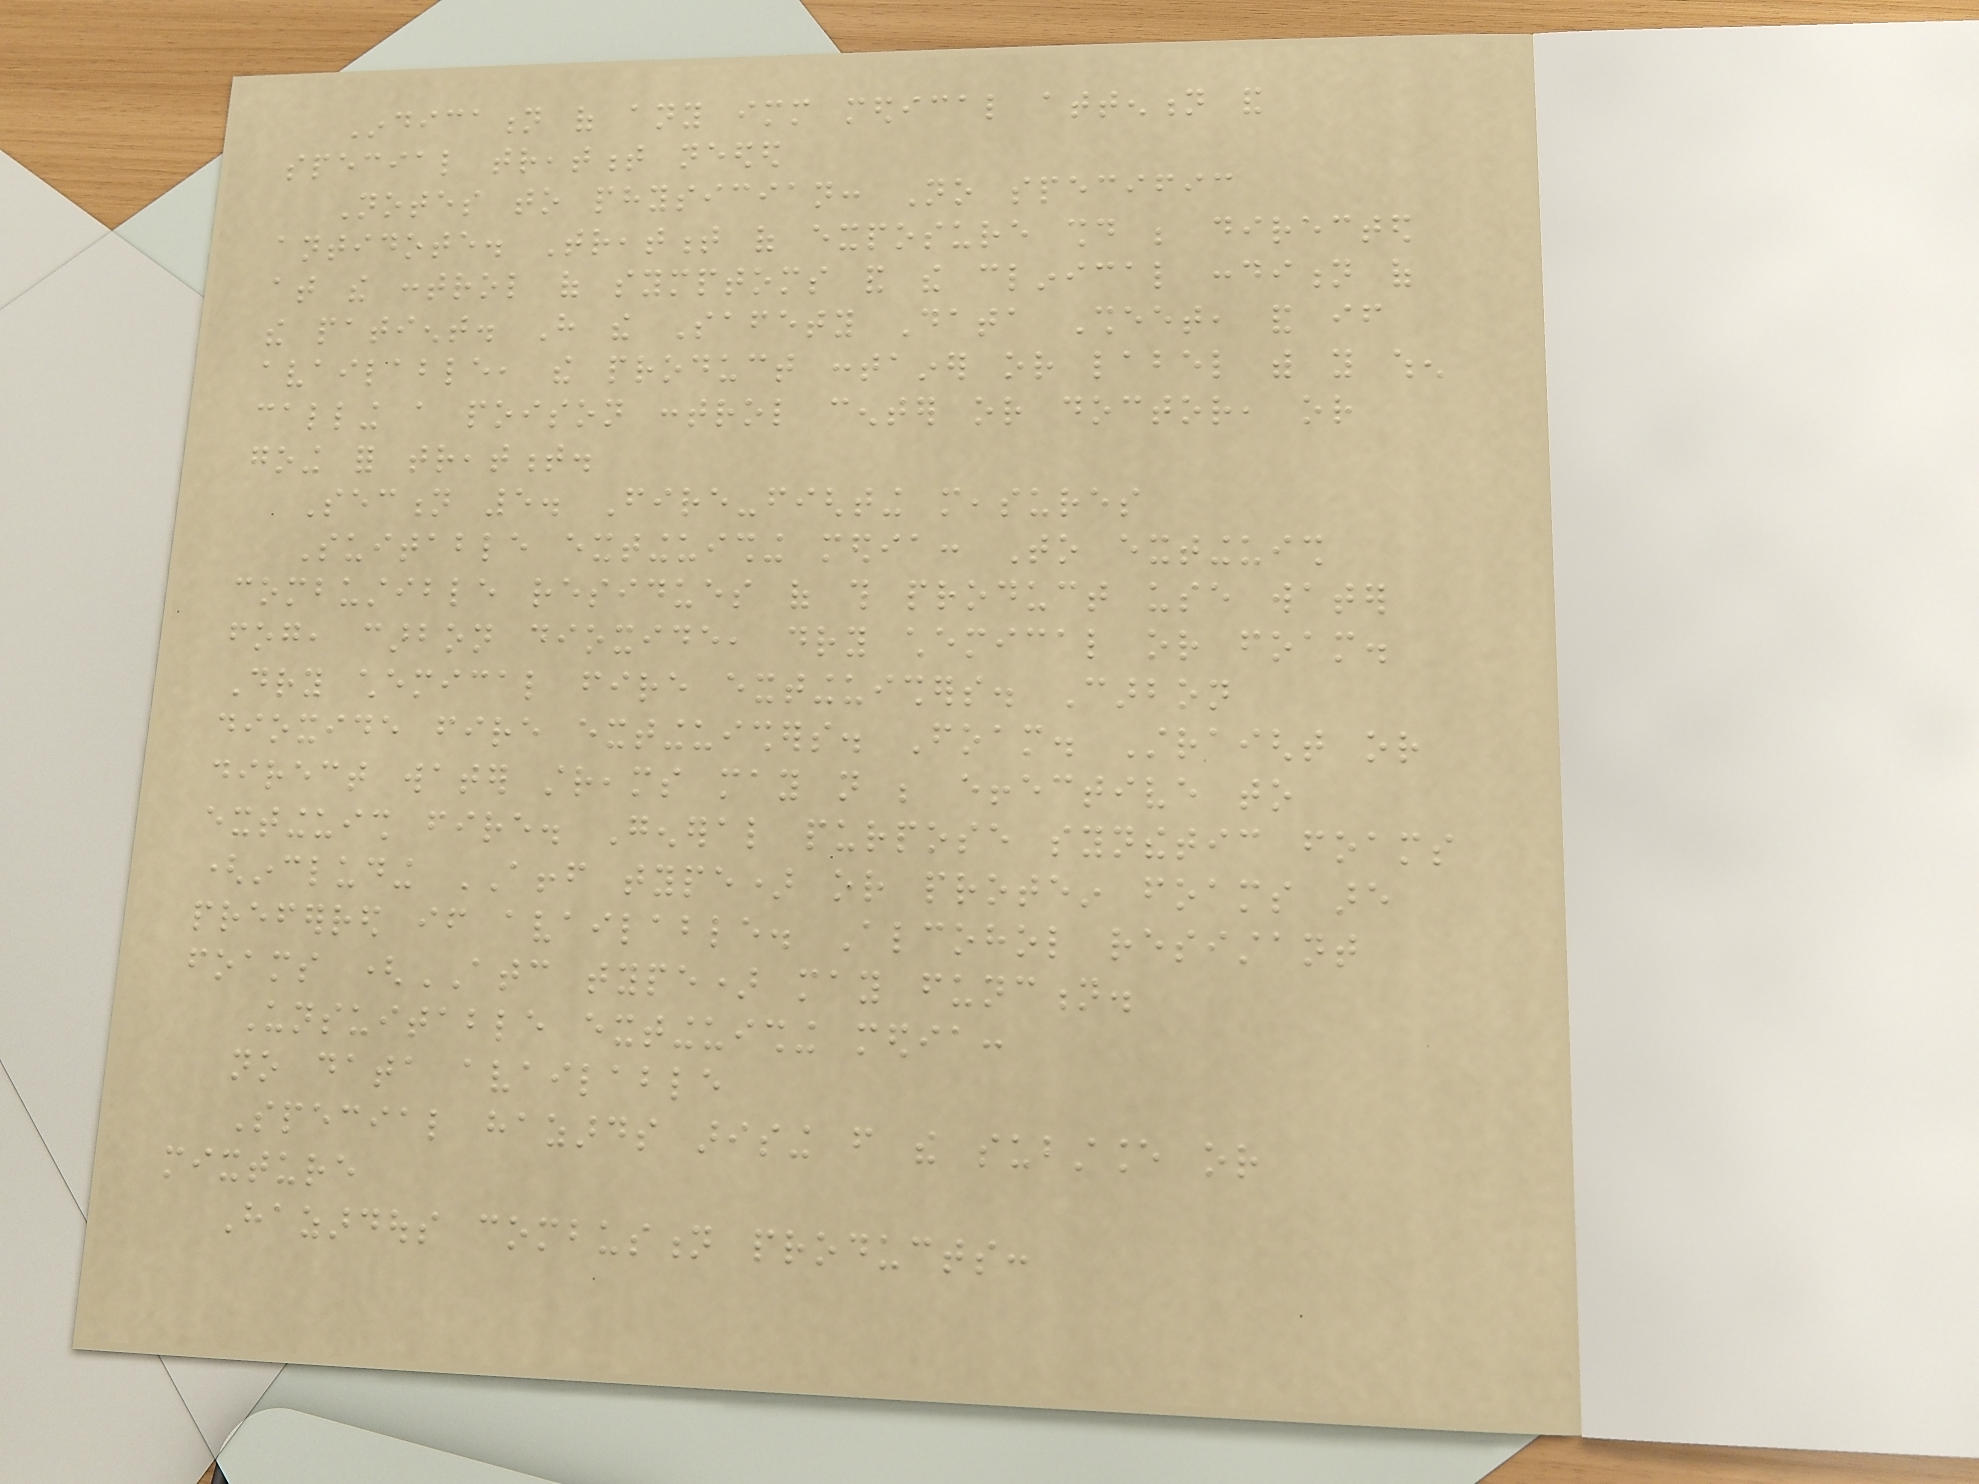Indication of any immediate medical attention and
special treatment needed
Notes to physician: No specific
antidote. Treatment of exposure should be directed
at the control of symptoms and the clinical condition of
the patient. Have the Safety Data Sheet, and if
available, the product container or label with you when
calling a poison control center or doctor, or
going for treatment.
Section 5. Fire-fighting measures
Suitable extinguishing media: To extinguish
combustible residues of this product use water
fog, carbon dioxide, dry chemical or foam.
Dry chemical fire extinguishers. Carbon
dioxide fire extinguishers. Foam. Straight or
direct water streams may not be effective to
extinguish fire. General purpose synthetic foams
(including AFFF type) or protein foams are
preferred if available. Alcohol resistant
foams (ATC type) may function.
Unsuitable extinguishing media:
no data available
Special hazards arising from the substance or
mixture
Hazardous combustion products:
